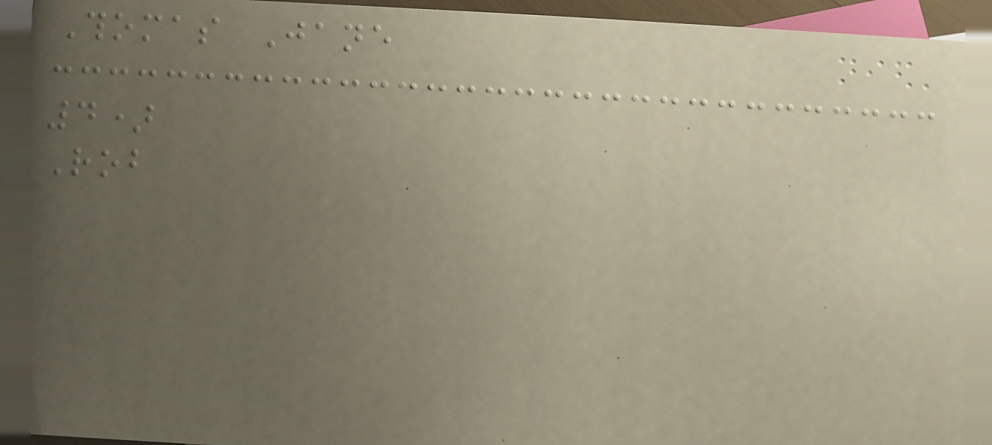Thomas Jane
4)
Rob
